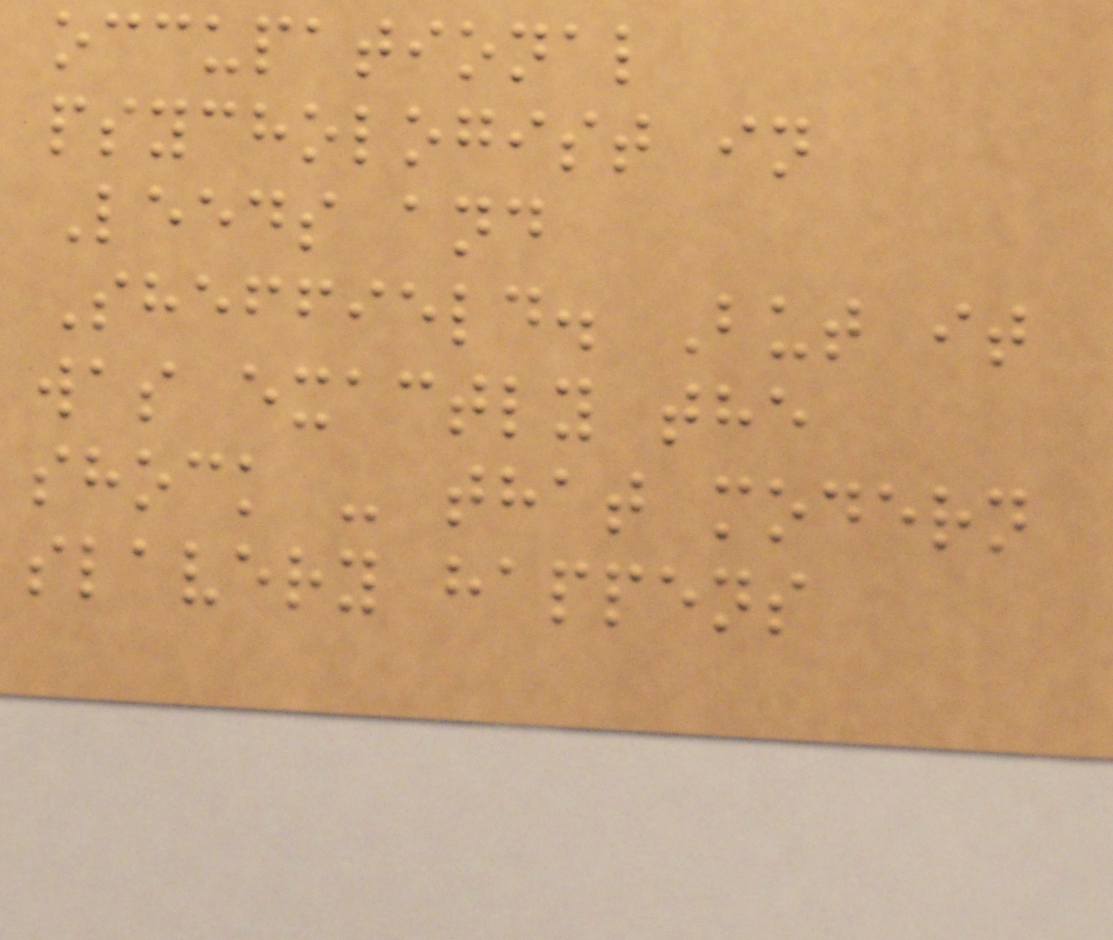occupational
psychologist in
Leeds and
Sheffield. But it
was exactly the
shock - that modern
slavery happens
